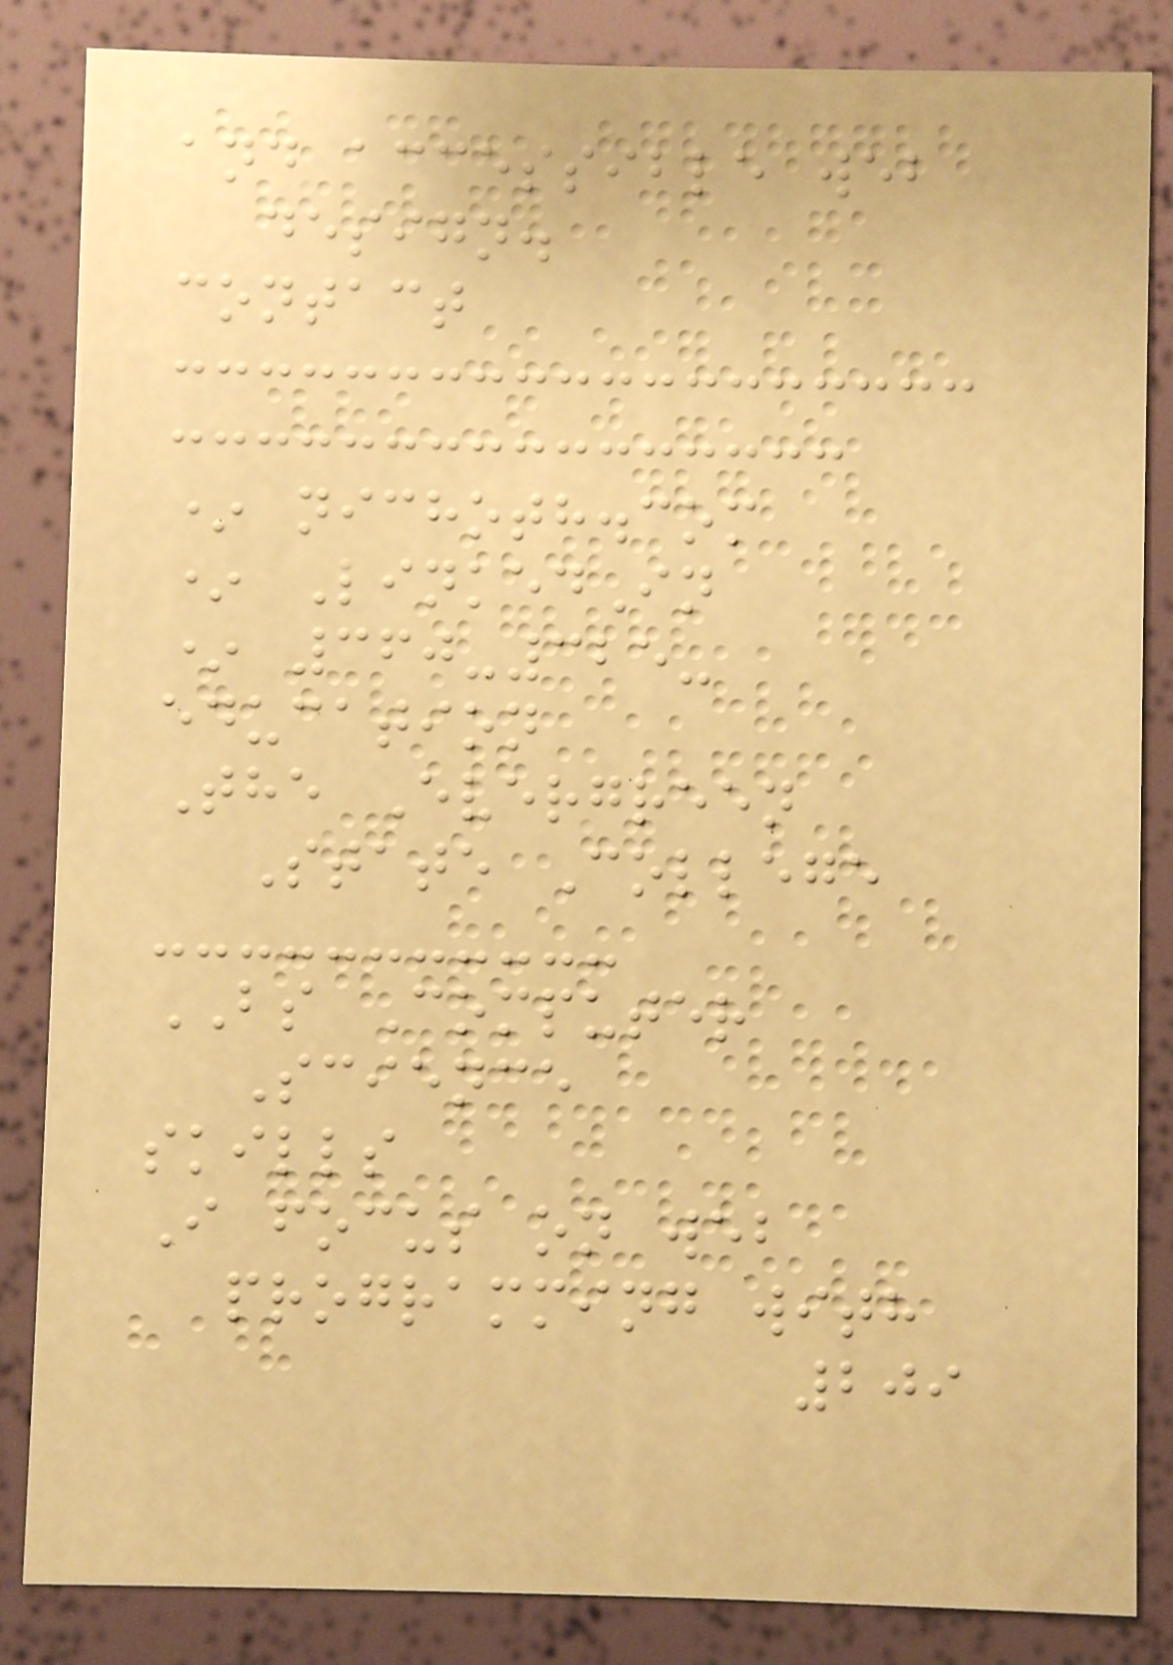and accessible web
design.
contact
* nichoth.com
* LinkedIn
* 360-325-
education
The Evergreen
State College
BS Computer
Science
skills
I focus on web
programming with
209
